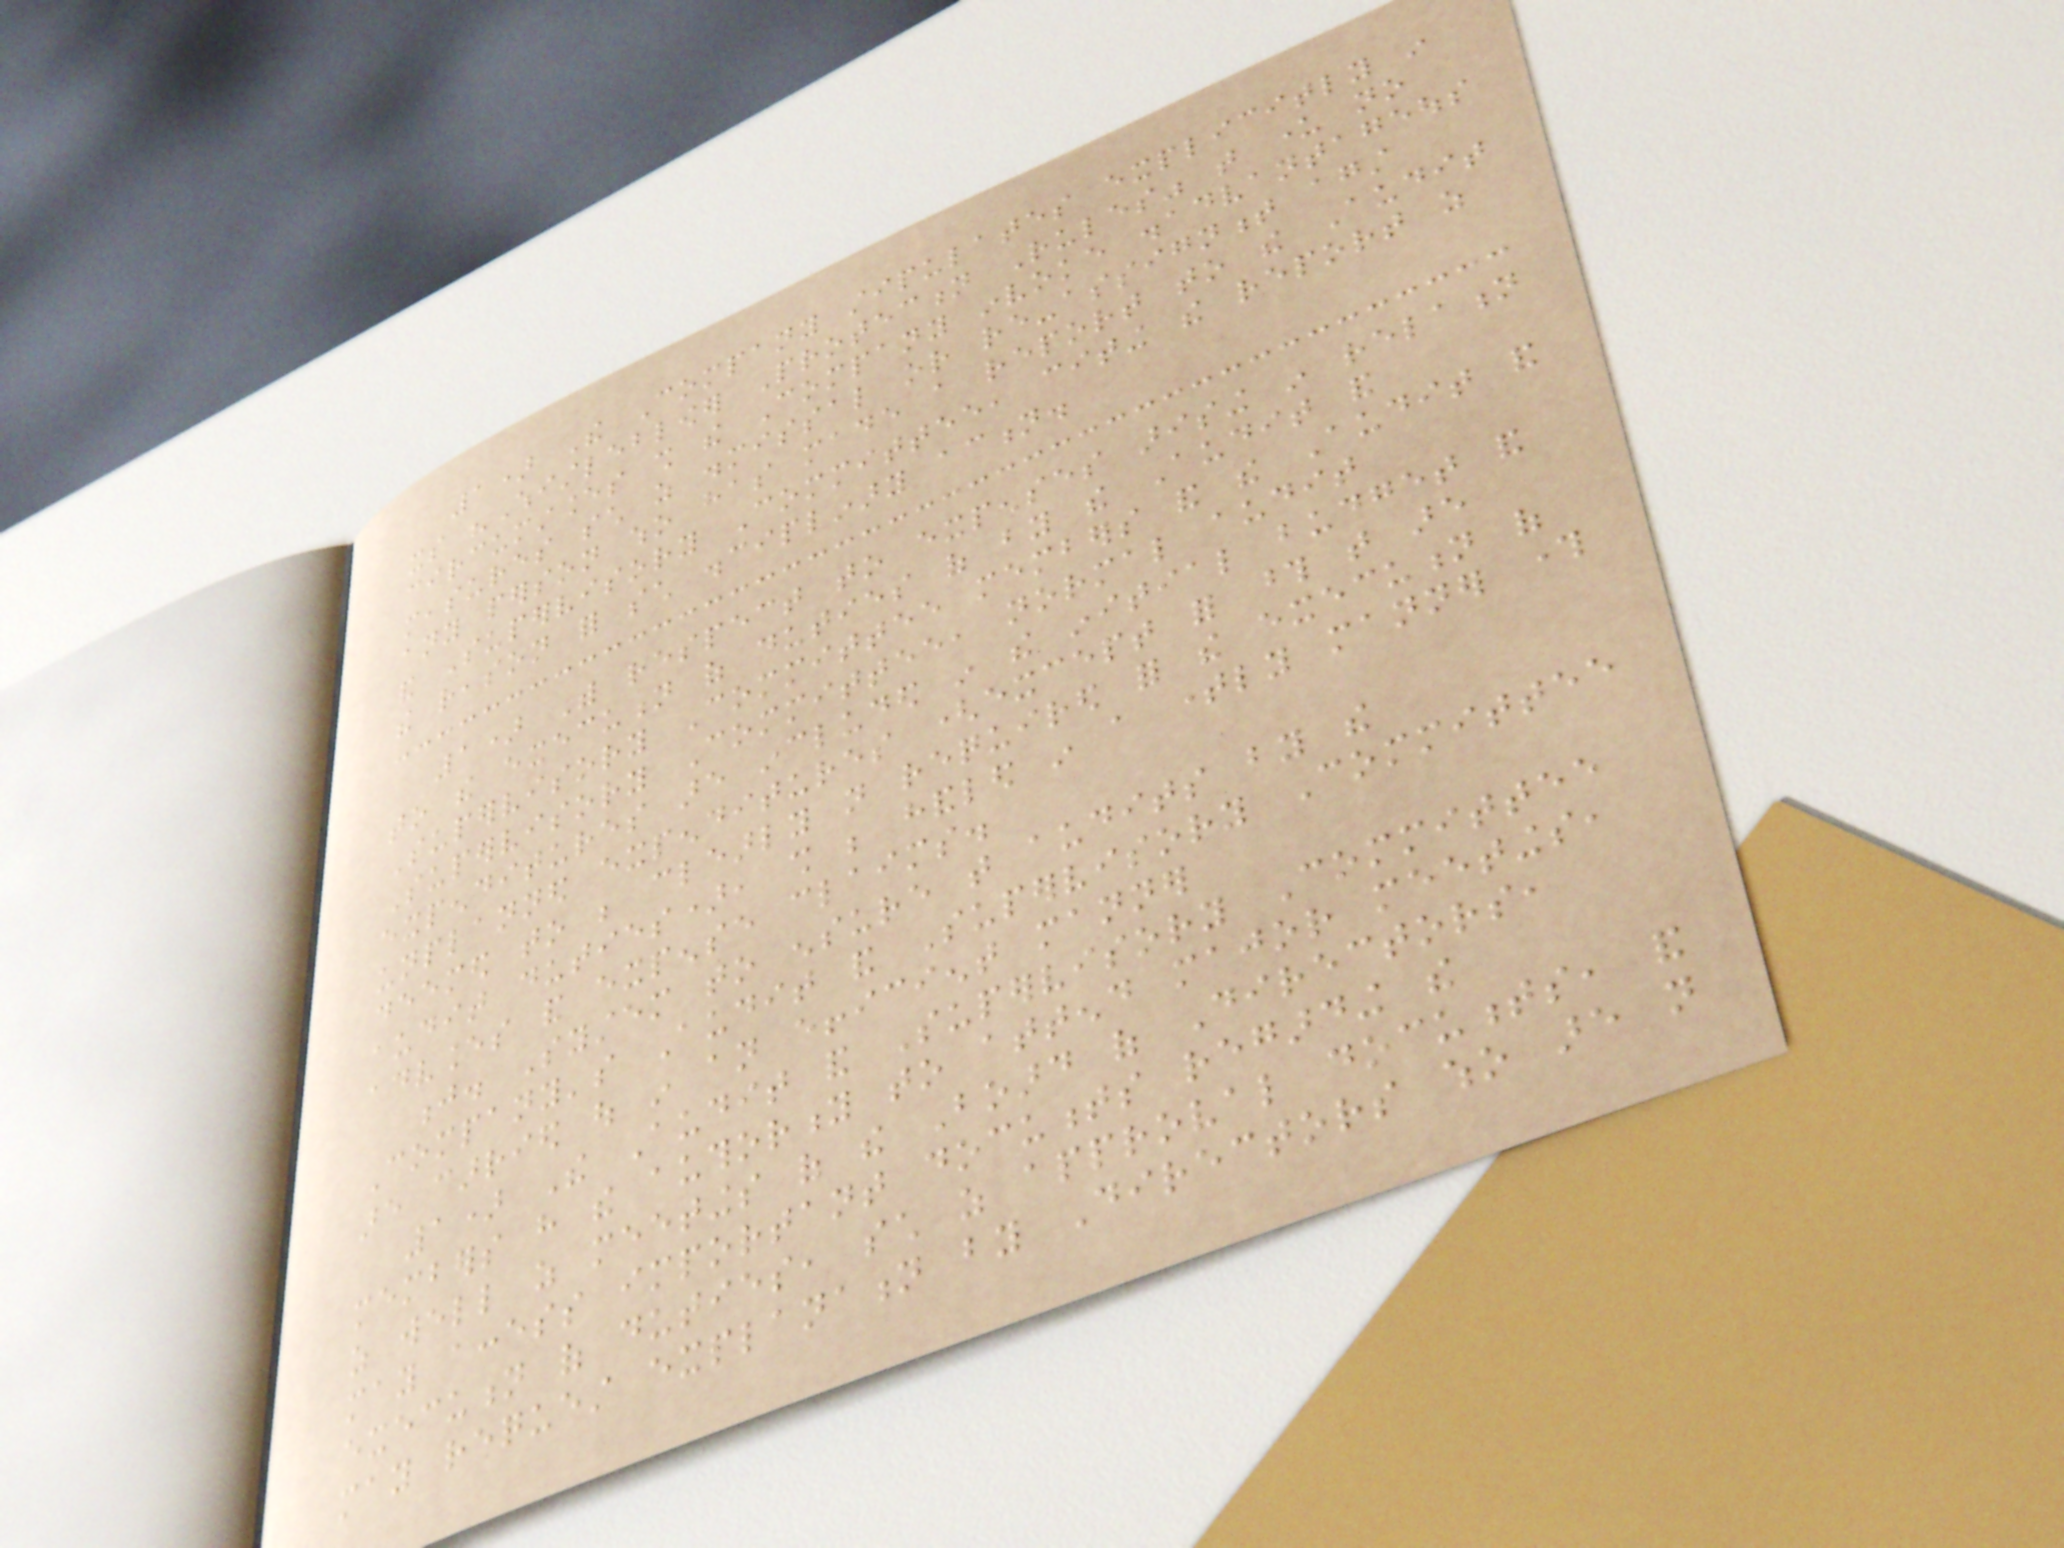1) The Company stipulates explicitly in
its "Whistleblower Protection Rules" that under no
circumstances shall the Company invoke disadvantageous
measures such as dismissal or re-assignment against
any person who has made a report to the Audit
and Supervisory Committee, citing the report as
the reason for such disciplinary action.
1) With respect to expenses arising in relation
to the execution of duties of by the Audit and
Supervisory Committee members and the Audit and
Supervisory Committee, normal audit
expenditures are included in the initial budget and
unplanned expenditures (except for those that are
deemed to be clearly not required for the execution of
audit duties), shall be handled in a timely manner through
advances and expense claims.
j. System to ensure that audits by the
Company's Audit and Supervisory Committee
are carried out in an efficient manner
1) The Audit and Supervisory Committee
members have the authority to attend major meetings,
as well as meetings of the Board of Directors,
may access important documents regarding the
execution of duties, such as approval documents, and
may request explanation by Directors who are not
